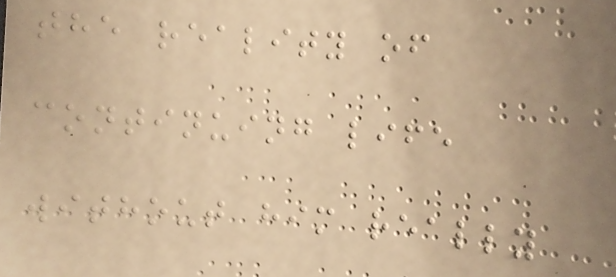the reality of
continuing life
without him really
